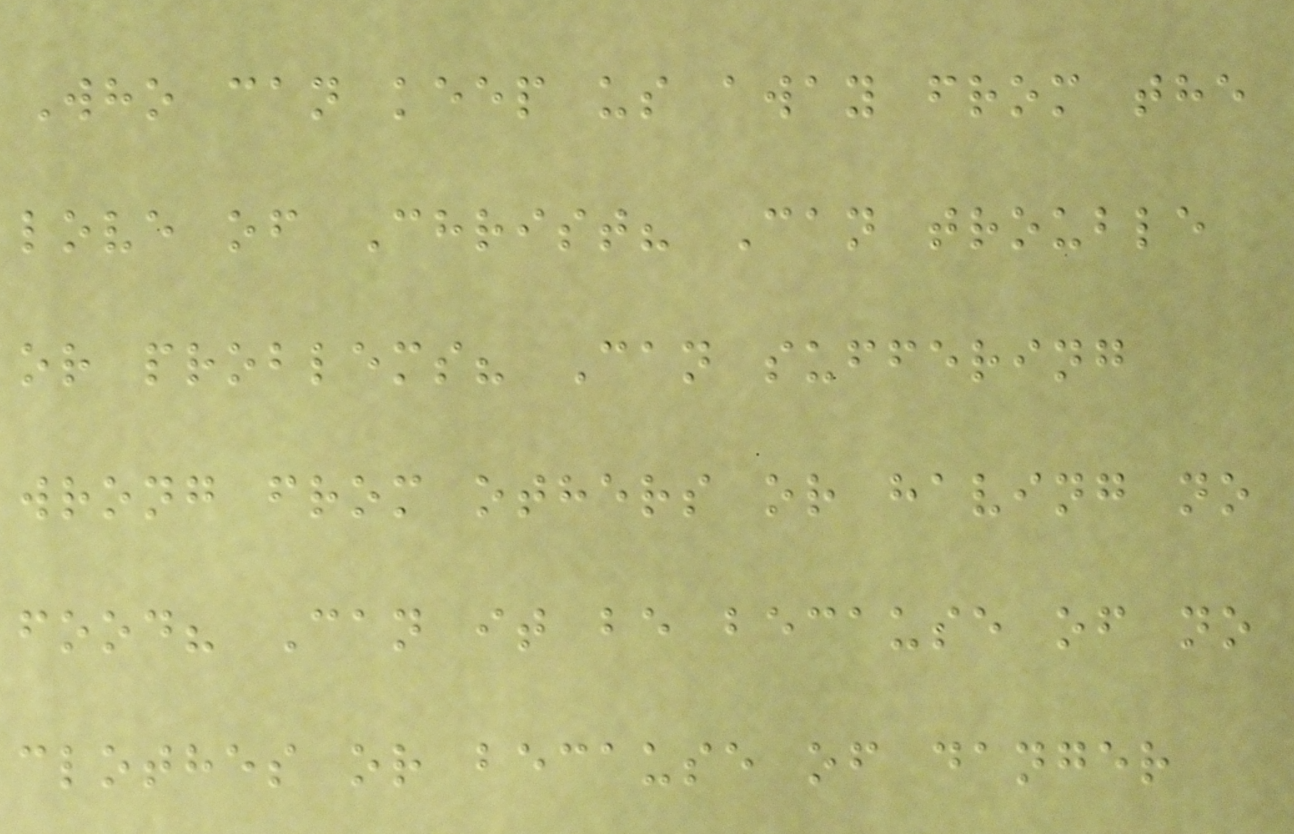Who can keep us away from the
love of Christ? Can trouble
or problems? Can suffering
wrong from others or having no
food? Can it be because of no
clothes or because of danger
